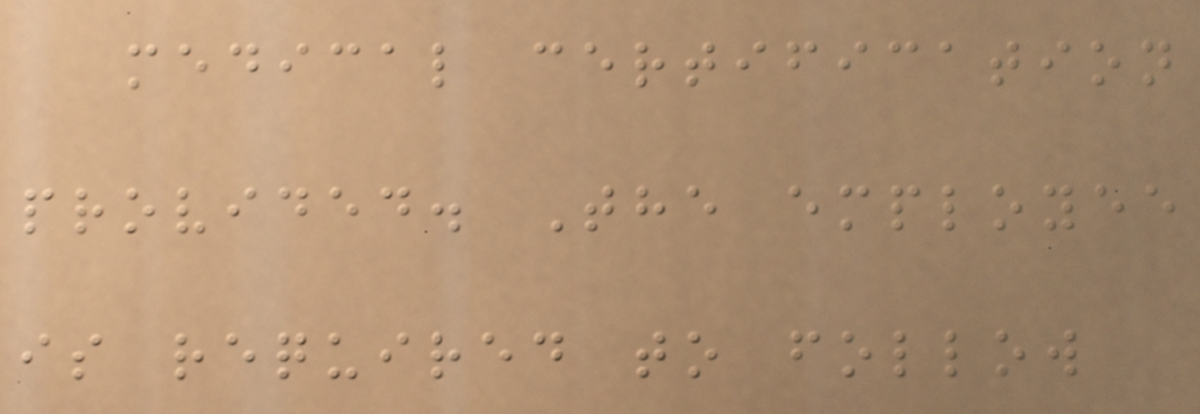medical certification
provided. The employee
is required to follow
